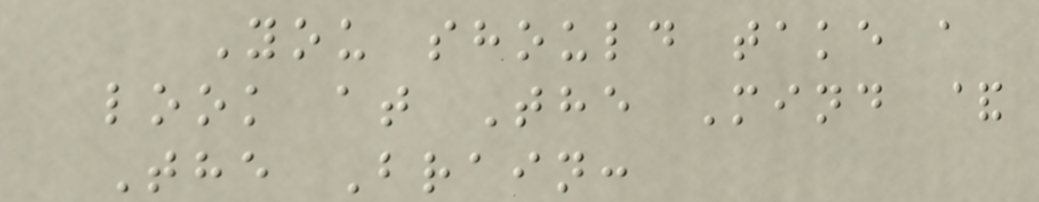You should take a
look at The Mind &
The Brain:
